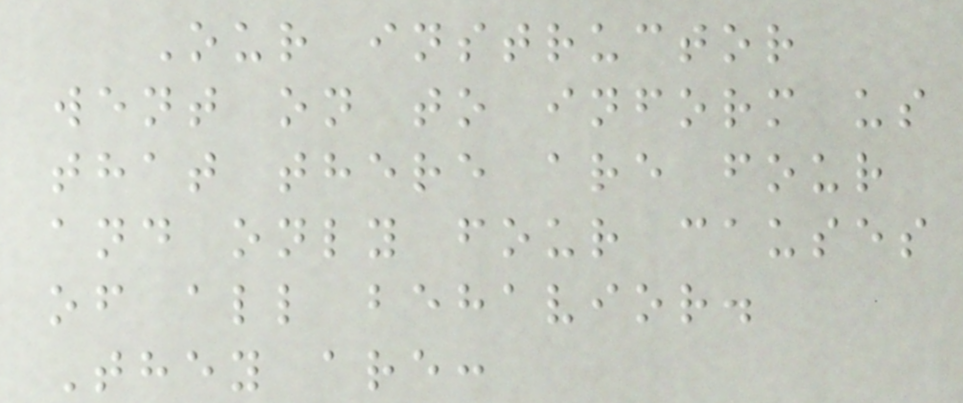Our instructor
went on to inform us
that there are four
and only four causes
of all behavior.
They are:
